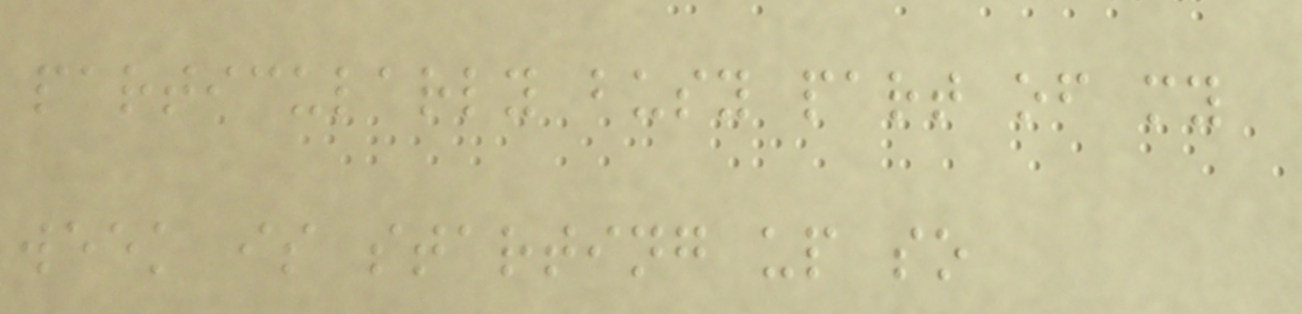particularly busy part of my
week is starting up so
